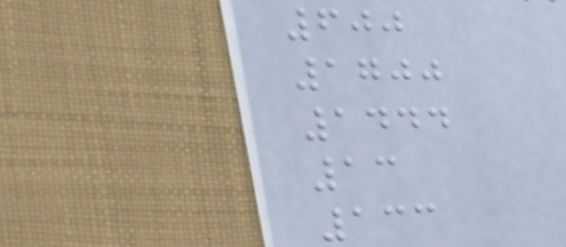600
1700
1444
13
133
